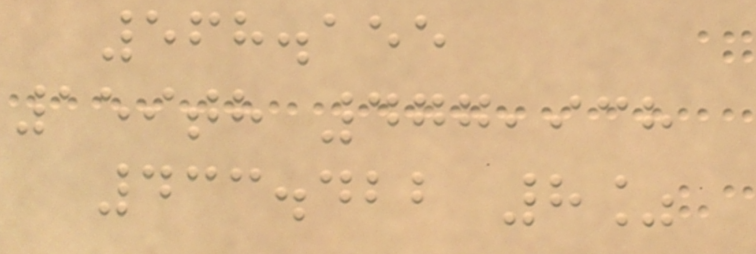568.155
159th 477,938
433.422 8%
